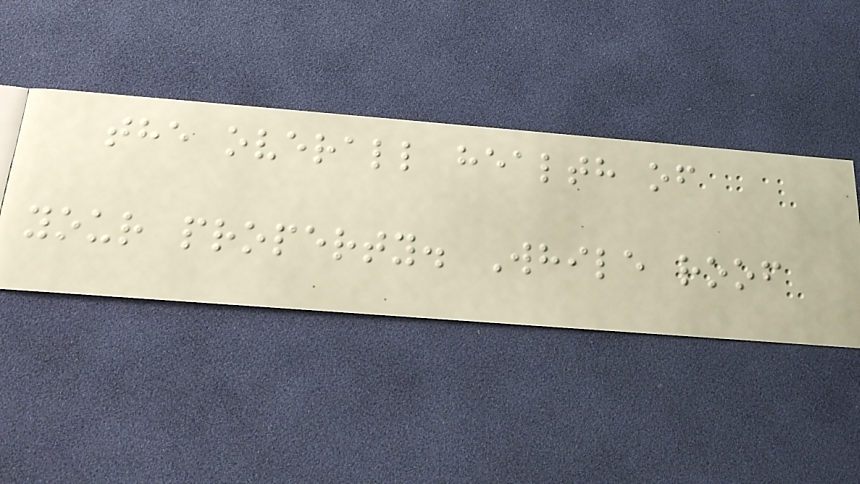the overall health of
your property. While roof
